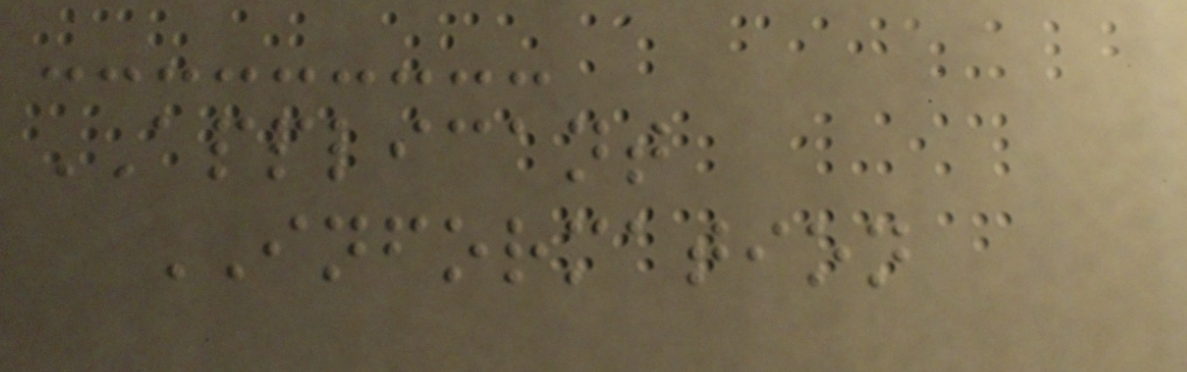APPLICANT
INFORMATION
